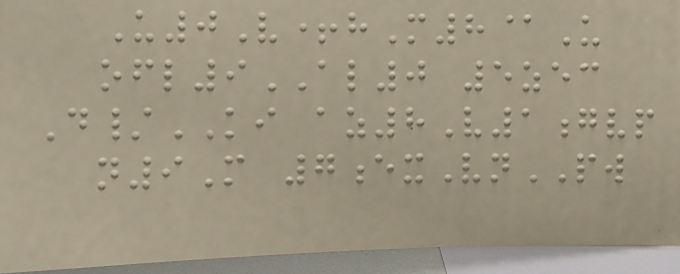U0V+hM8@U
ofl9AL0 5zec
D/KI az8V1gvp
n9M 7exVnPW
